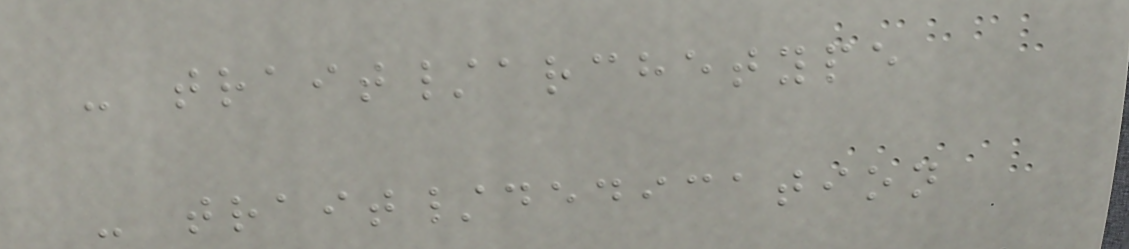- trait/archetype
- trait/dedication
